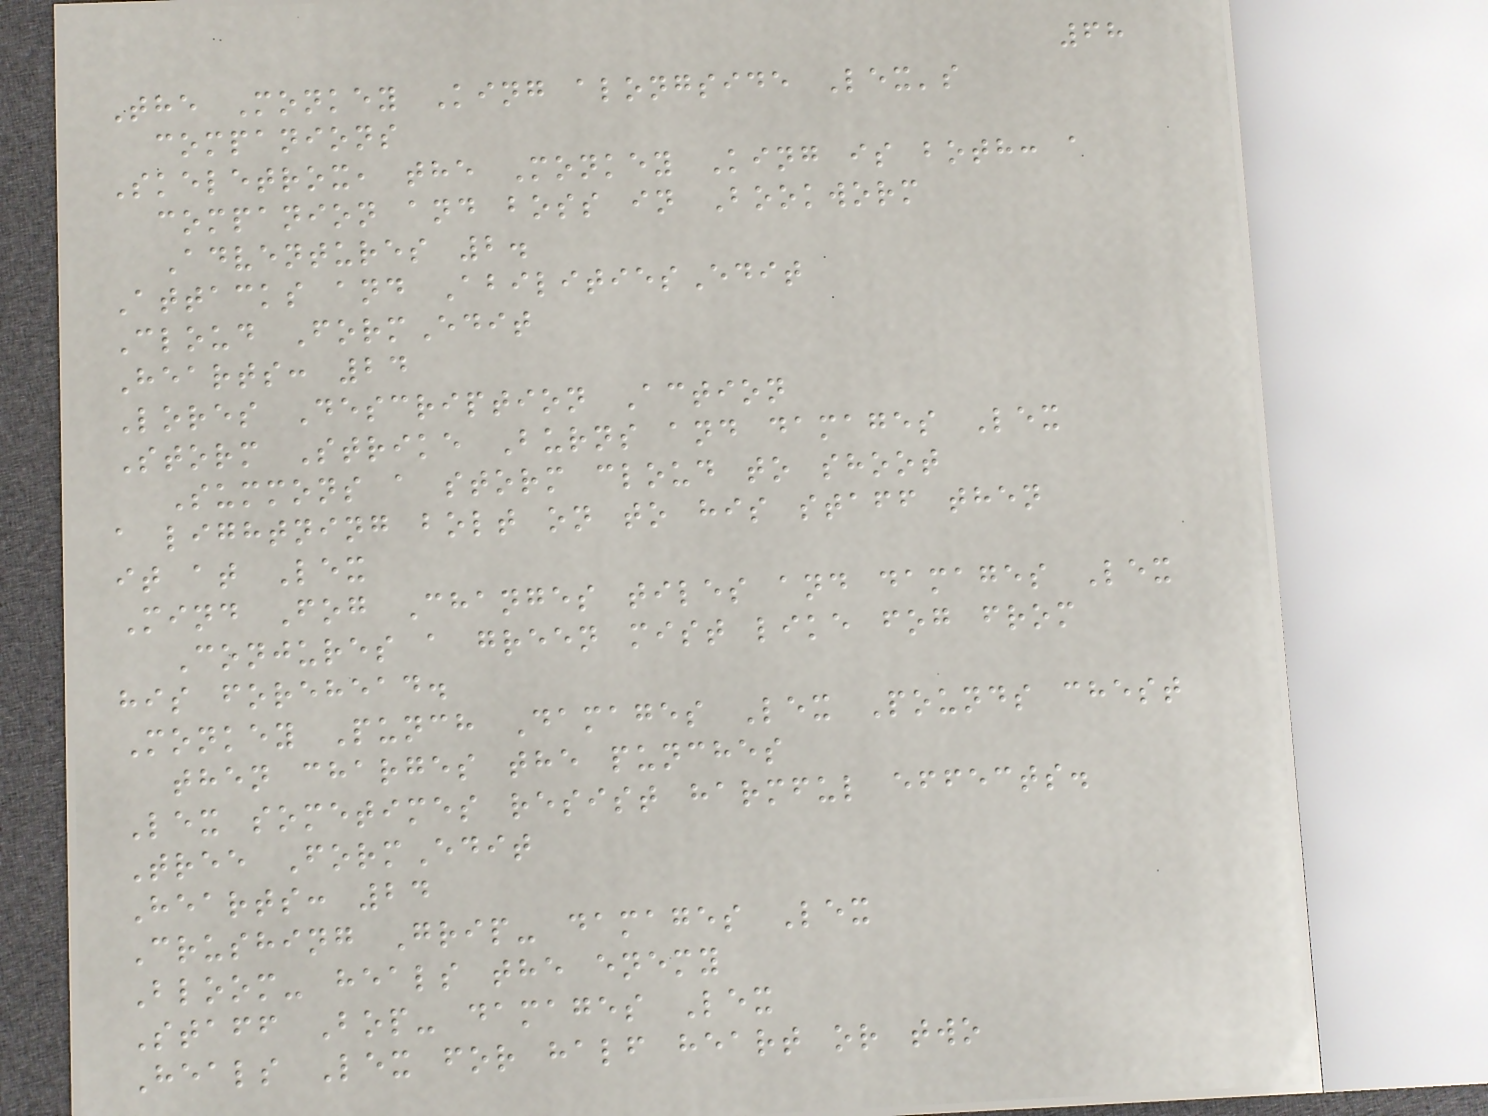68
The Monkey King alongside Lex's
companions
Skeletrox, the Monkey King is both: a
companion and boss in Bookworm
Adventures 2.
Attacks and AbilitiesEdit
Cloud FormEdit
Hearts: 24
Lores Description Action
Storm Strike Burns and damages Lex
Summons a storm cloud to shoot
a lightning bolt on to his staff then
it at Lex
Mind Fog Changes tiles and damages Lex
Conjures a green mist like fog from
his forehead.
Monkey Punch Damages Lex Pounds chest
then charges the punches
Lex sometimes resist harmful effects.
Tree FormEdit
Hearts: 24
Crushing Grip- damages Lex
Bloom- heals the enemy
Staff Bop- damages Lex
Heals Lex for half heart or two
